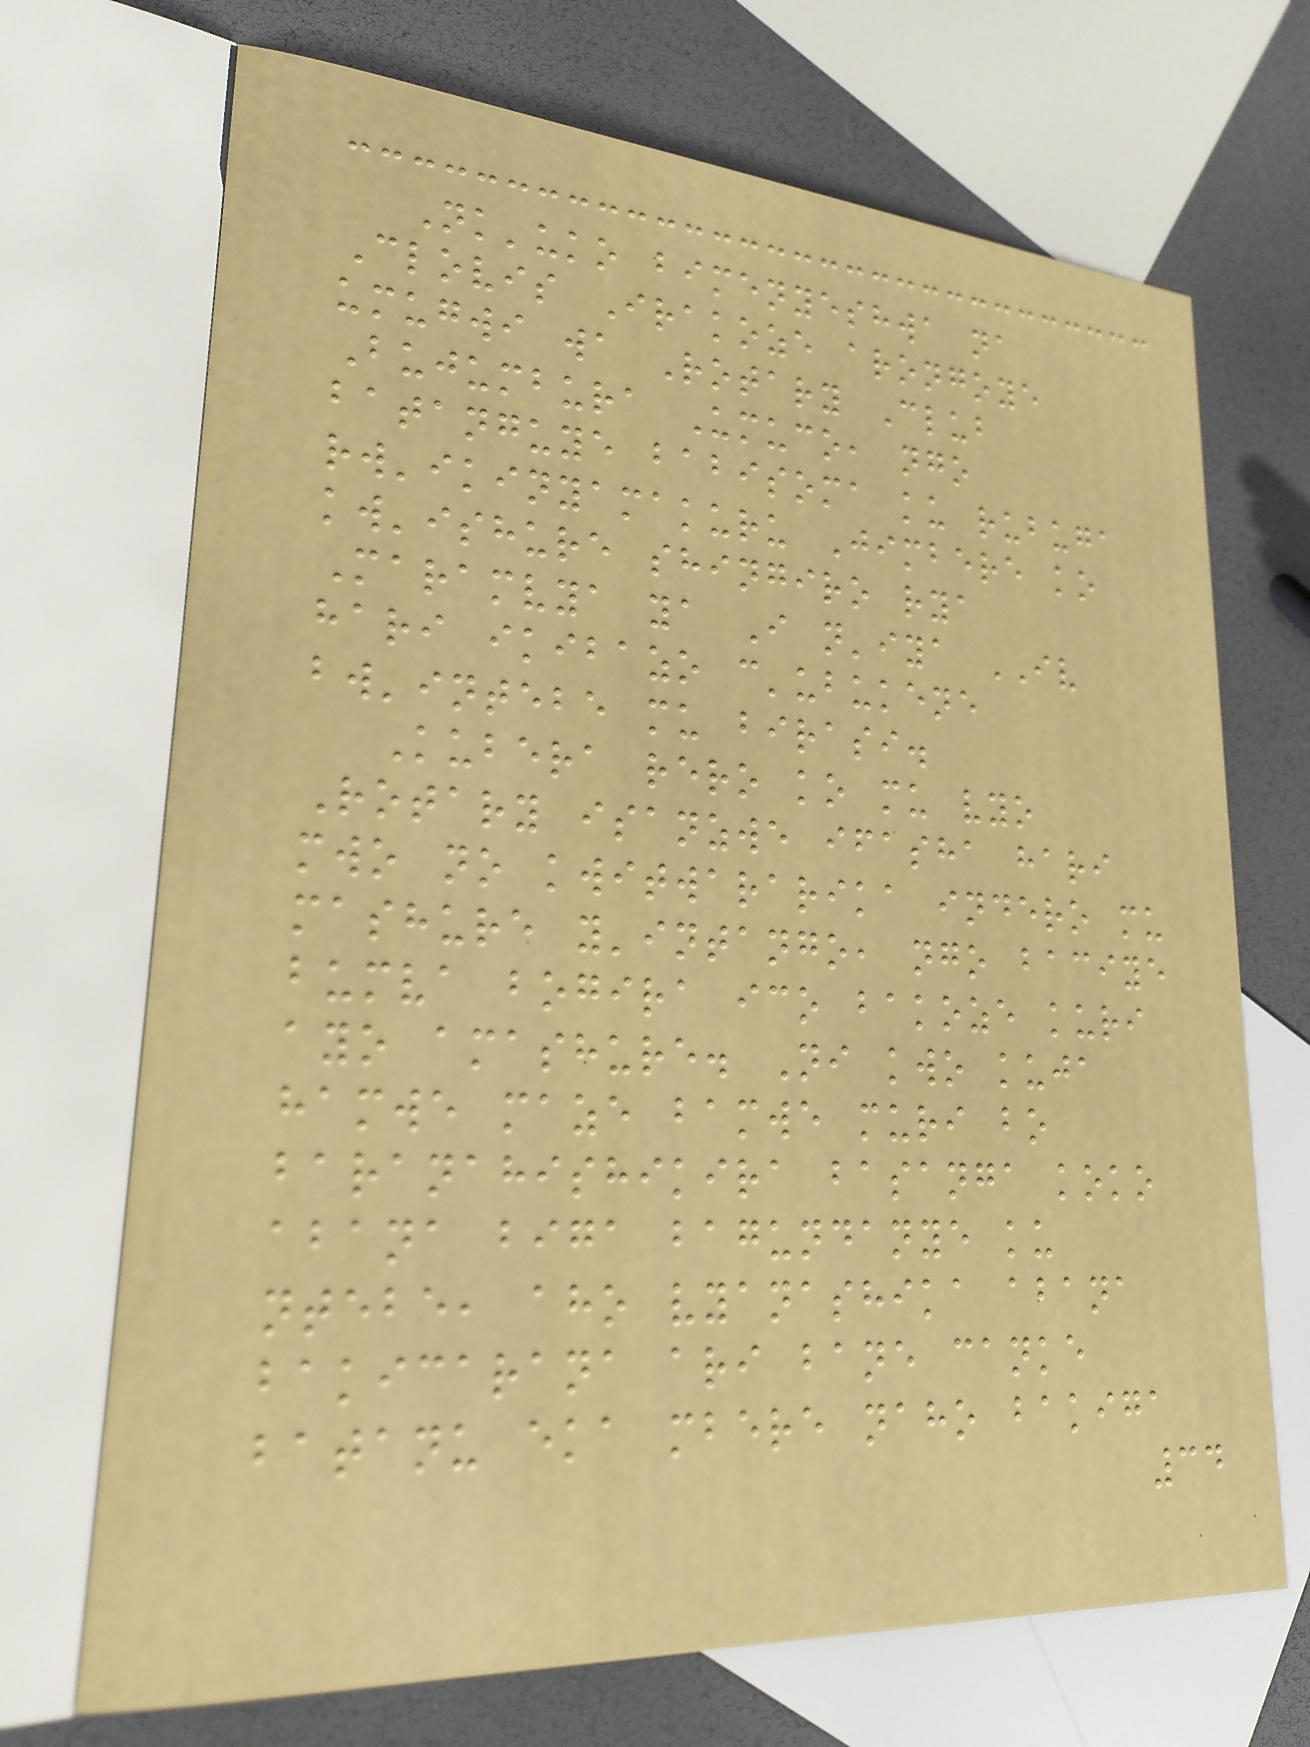Nk'uko bimenyeshwa na
Clovis Irakoze arongoye
umugwi wa Rotary Club
Bujumbura Umuco, ngo
batanguye babisoma ku rubuga
rw'ikinyamakuru Jimbere ko
kw'ishure shingiro rya
Maramvya ya I n'iya IV
hari ikibazo c'ubukene
bw'intebe mu birasi.
Kubera rero ko mu vyo
Rotary isanzwe ifasha hari
mwo no kwitwararika indero mu
mashure y'intango, ngo baciye
bumva bogira ico bakoze kuri
ayo amashure. Ni kwo kuja
hamwe maze bamwe muri bo
baranahishikira basanga koko
abana biga bagundanye ku
ntebe, aho vyanashika abana
bakicarana ari bane canke
batanu eka mbere naho bakiga
34
